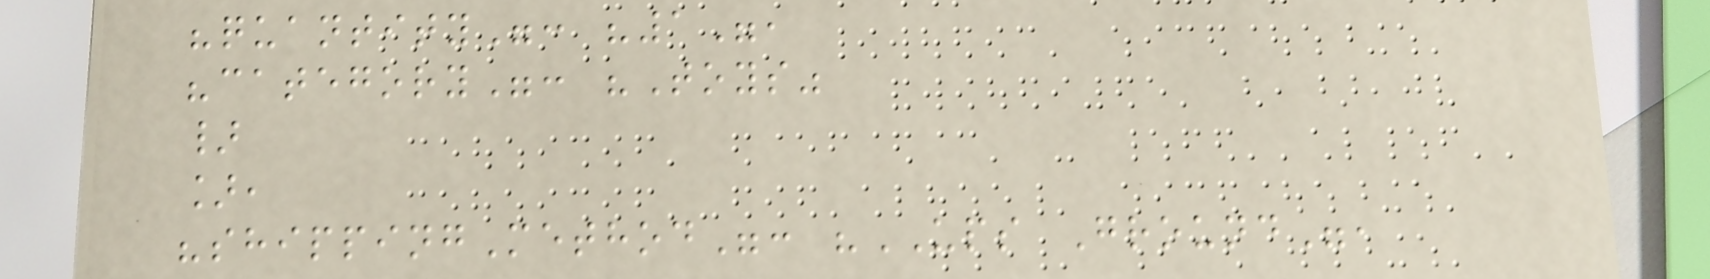"quantity": "1",
"category": "Toys"
}
],
"shippingMethod": "UPS Ground",
